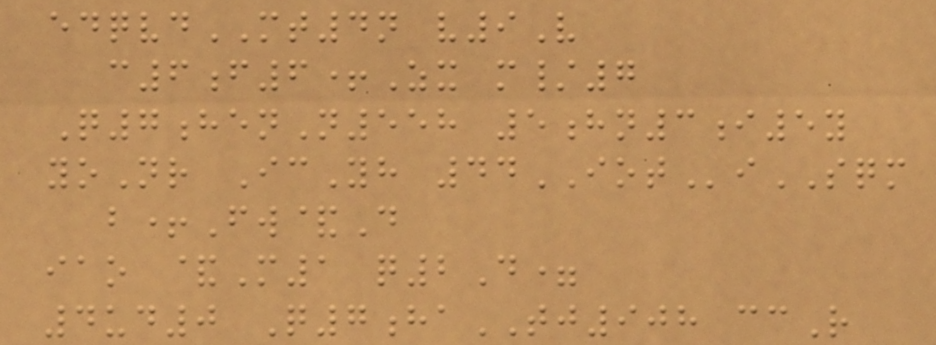edqvdMT4n v9V
c6f6+Zx m/7
Q7henN558 5hn3i5y
yoNr IcYh 44IOTiSQM
b+Fw&D
iao &M1 q2D=
4ud0 Q7haTJ908 ccR
